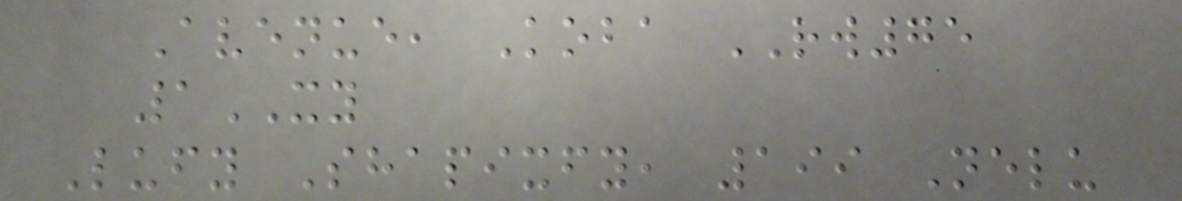Avenue, Koba RW75
1XY
Lufy Shapixfy, 199 Nelu
